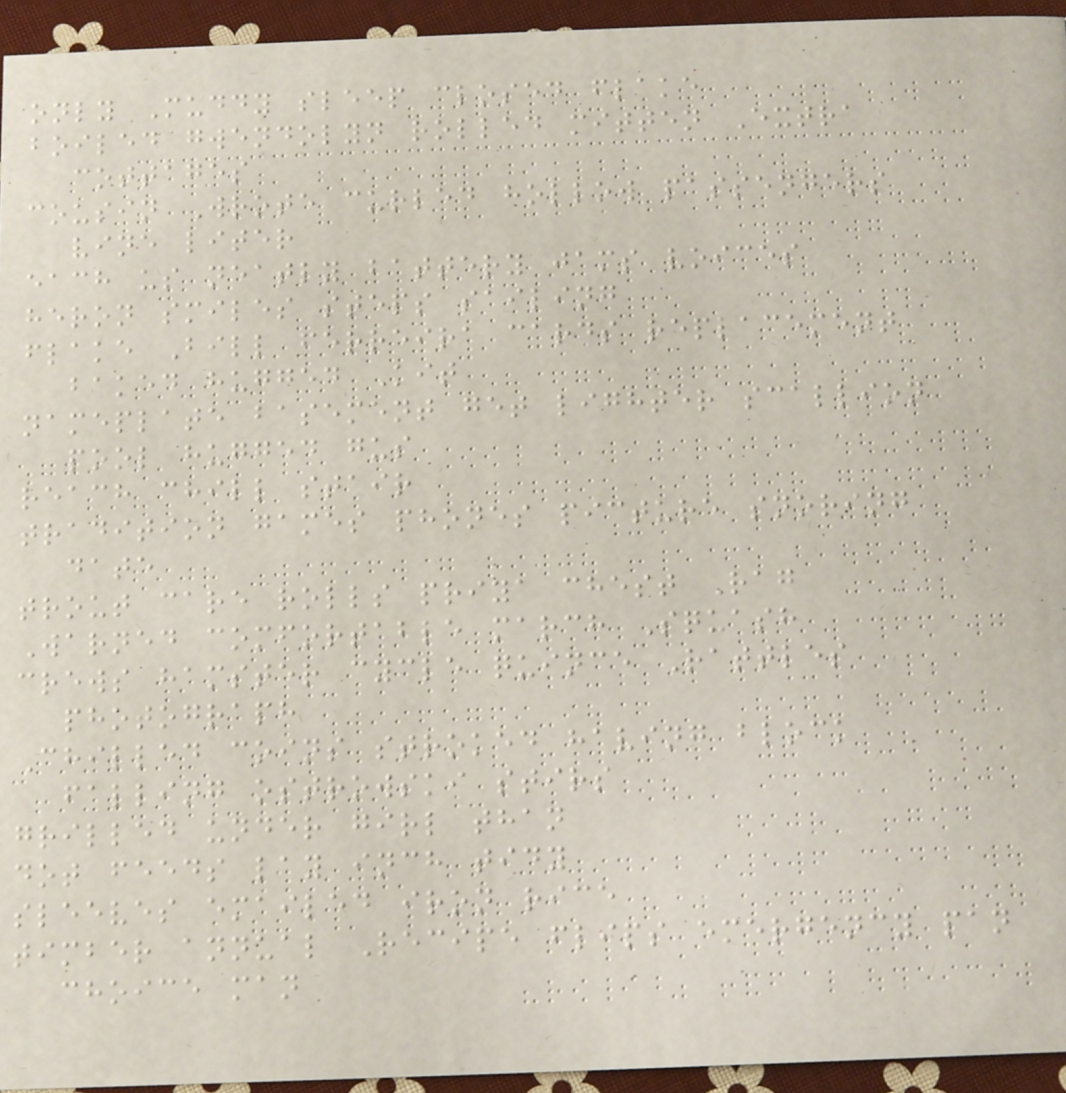only Muddy sleep closed flake
boiled gwendolyn rolled mitten Extra
cottages
cousin Wrote curled hollow passengers
vine liter
each us neatly battery jams voices
heron smiles steps sailing
flake Bill ferreira cards replacement
baked hugged Kit
nameplate basement get lighter scallion
pool hugged gus
reach chill stair
tradition games phones picture snoring
date
trout care rolls priya chest Rag
Warned comfortable march Squash
crews hamster cycle quince Rattles
photograph
Chilled coins stroked having block
falling ostrowski stirs
grilled under girl than
dot feeds lay inch tidy
sleeves emailed iron rice
timber annual Recipe flips emergency pan
choice man
